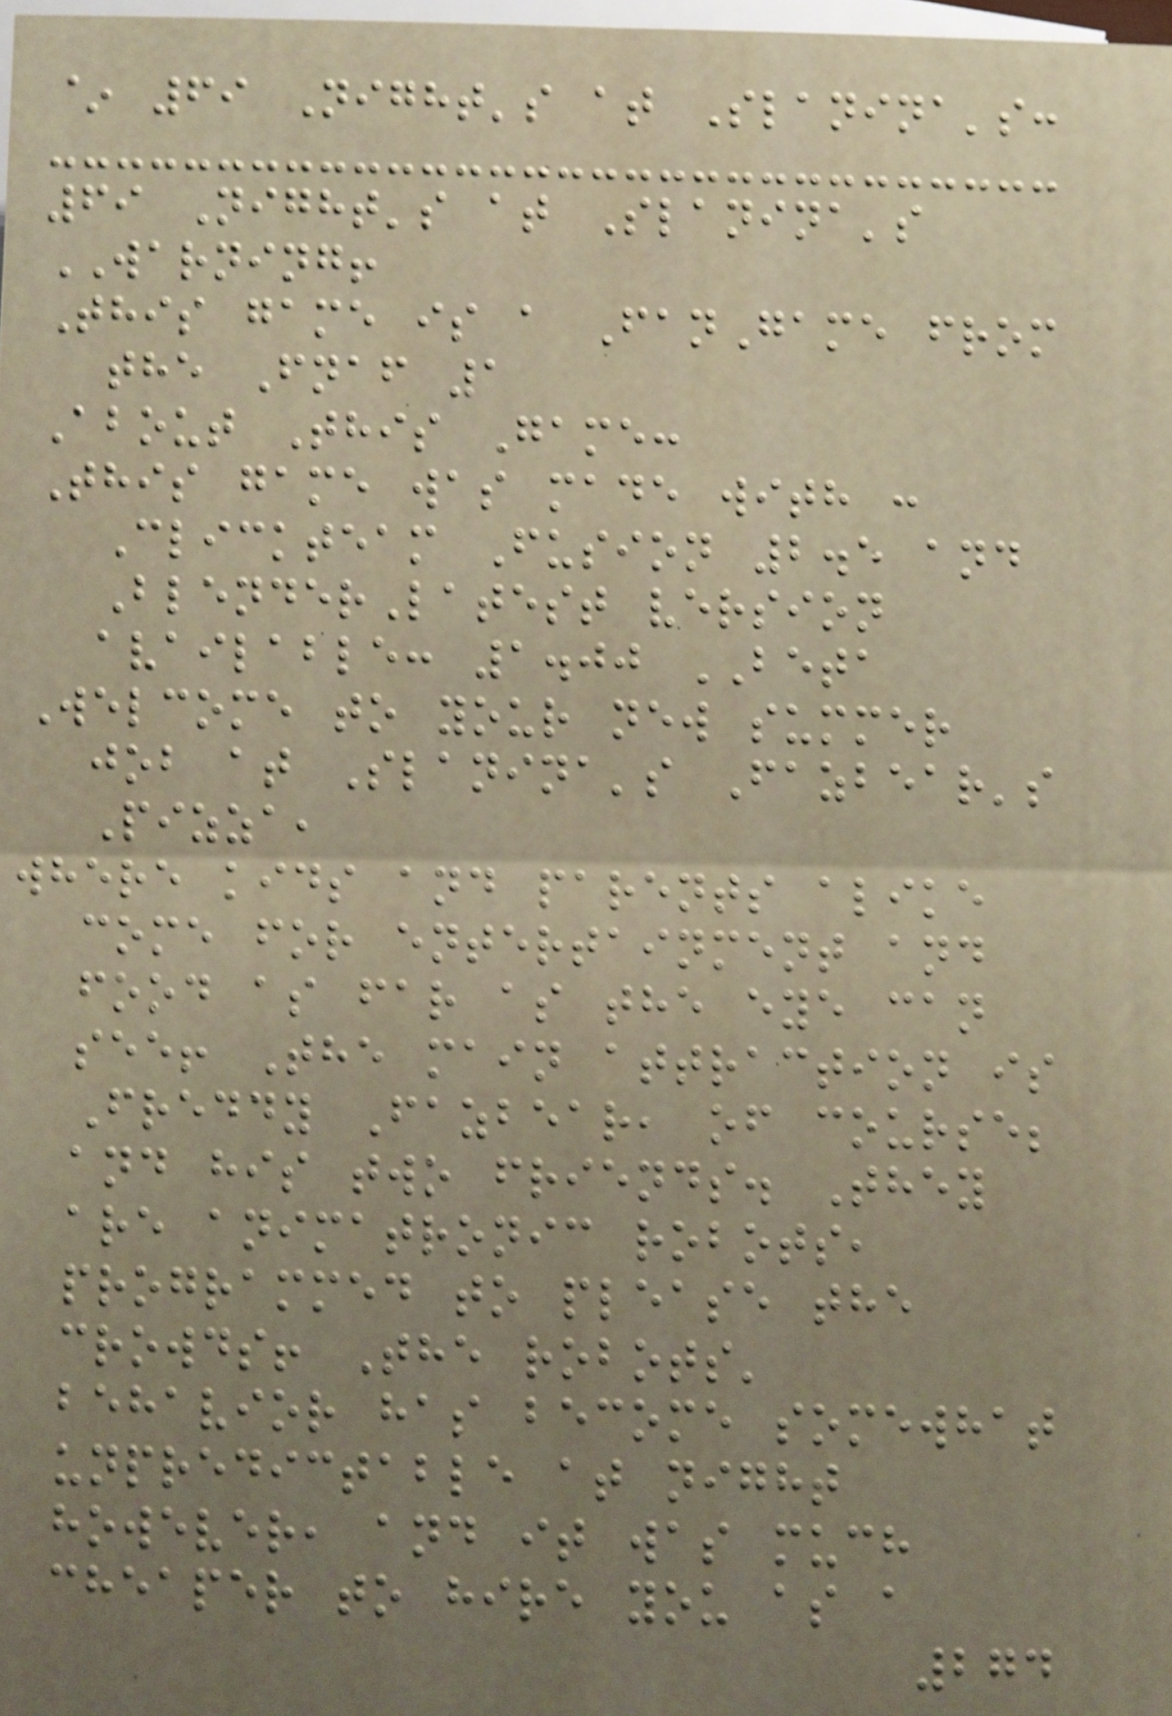~ 69 Night's at Slanina's:
69 Night's at Slanina's
WARNING!
This game is a FanGame from
the Fnaf 1
About This Game:
This game was made with :
Clickteam Fusion 2.5 and
BlenderLatest version
available: 1.00 BETA
Welcome to your new summer
job at Slanina's Fazbear's
Pizza,
where kids and parents alike
come for entertainment and
food as far as the eye can
see! The main attraction is
Freddy Fazbear, of course;
and his two friends. They
are animatronic robots,
programmed to please the
crowds! The robots'
behavior has become somewhat
unpredictable at night
however, and it was much
cheaper to hire you as a
274
